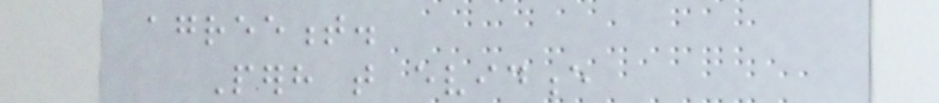agreement.
Perhaps that evidence
